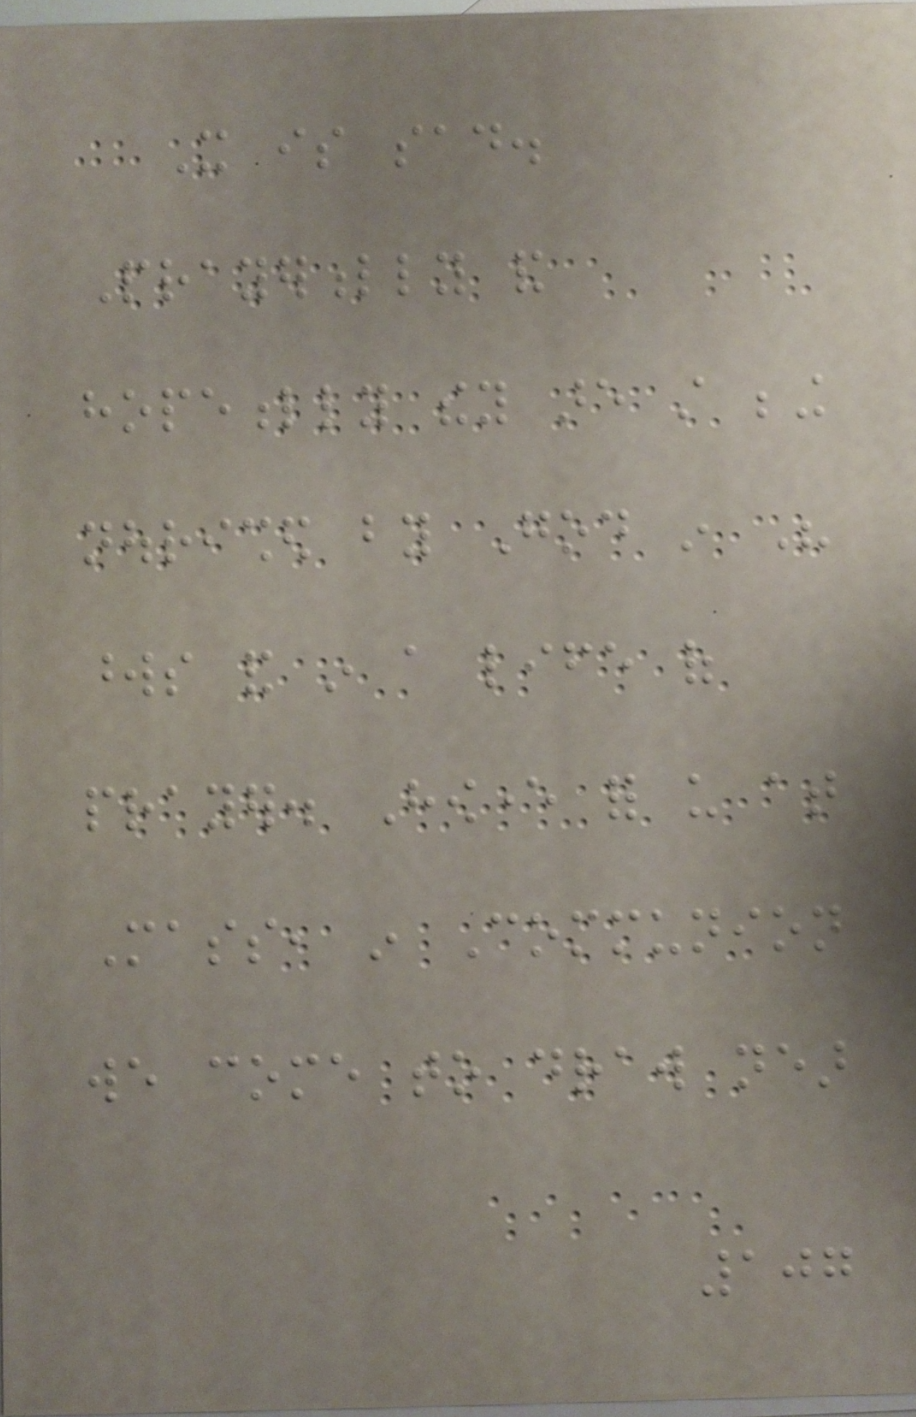It is sad.
Prayerfully and
hopefully they are still being
nourished by God in His
words and in a life of
prayer. However for us at
Mass, in Communion
we come to draw near
107
